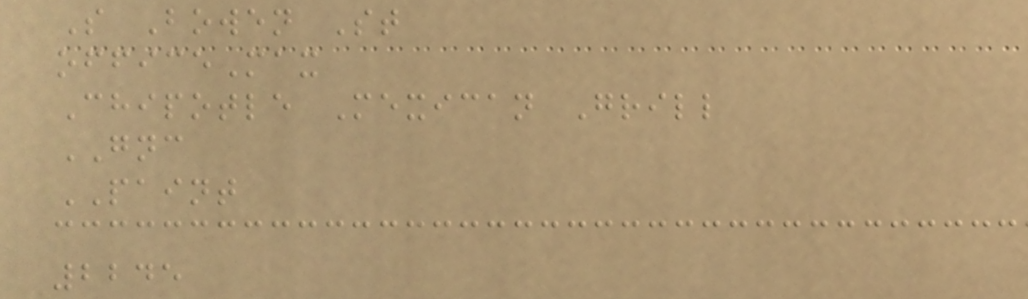S Bowen St
officeMax
Chipotle Mexican Grill
GNC
PAINT
2245
